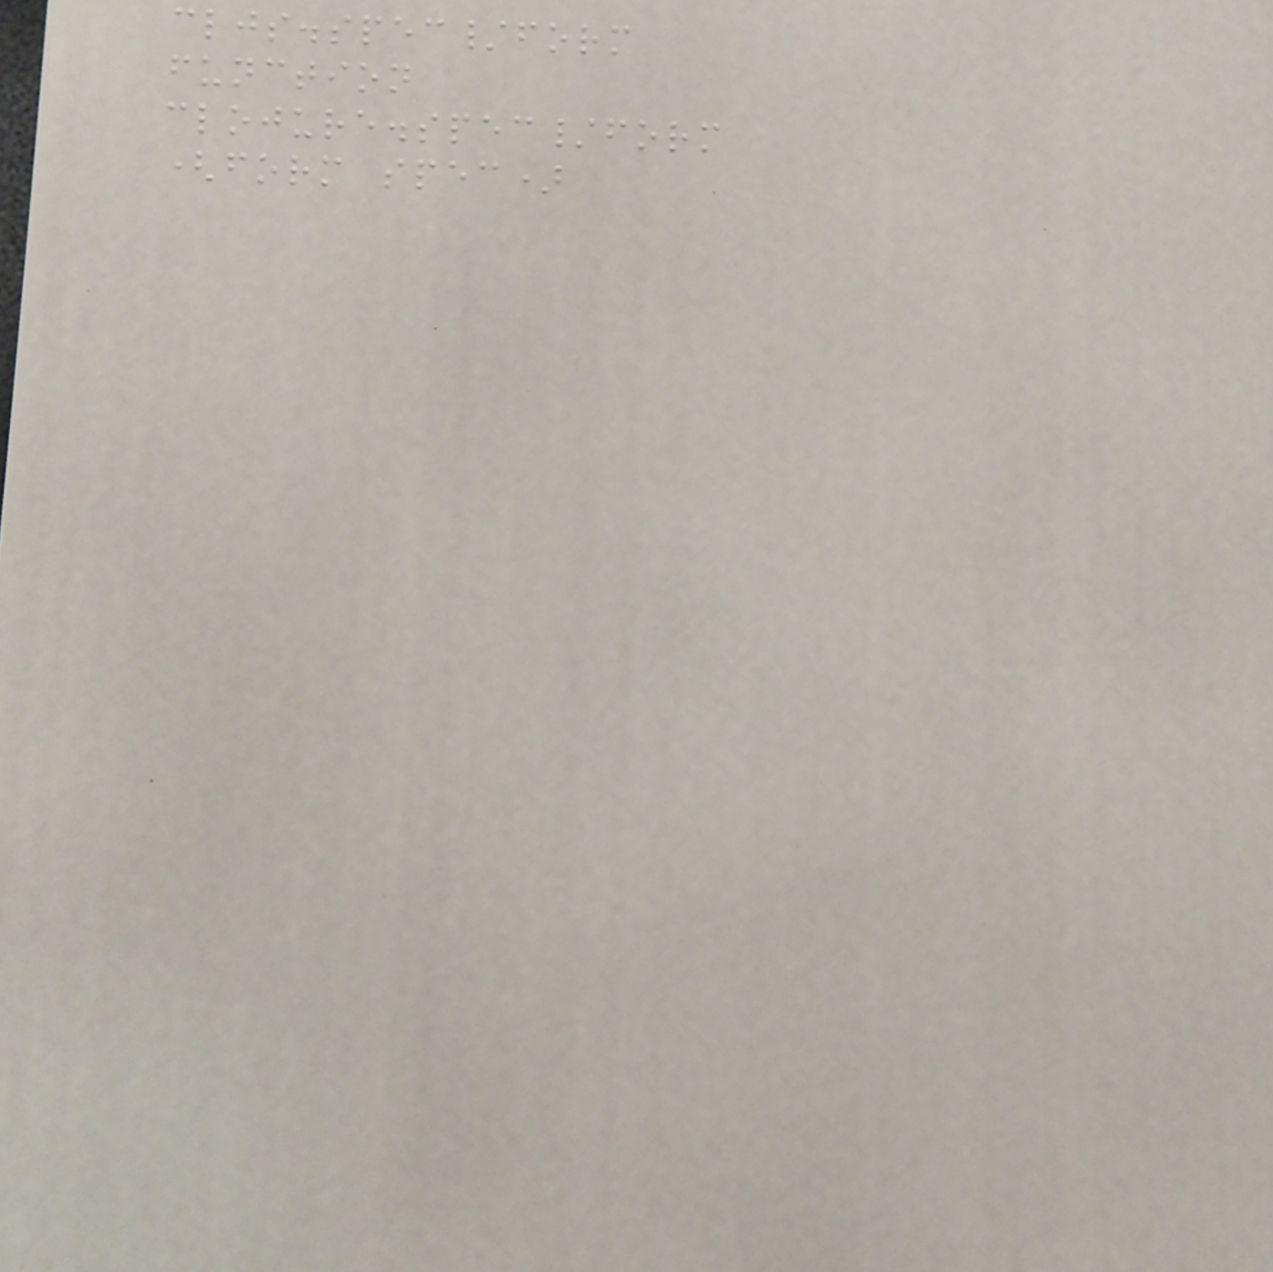cljs.spec/form
function
clojure.spec/form
(form spec)
